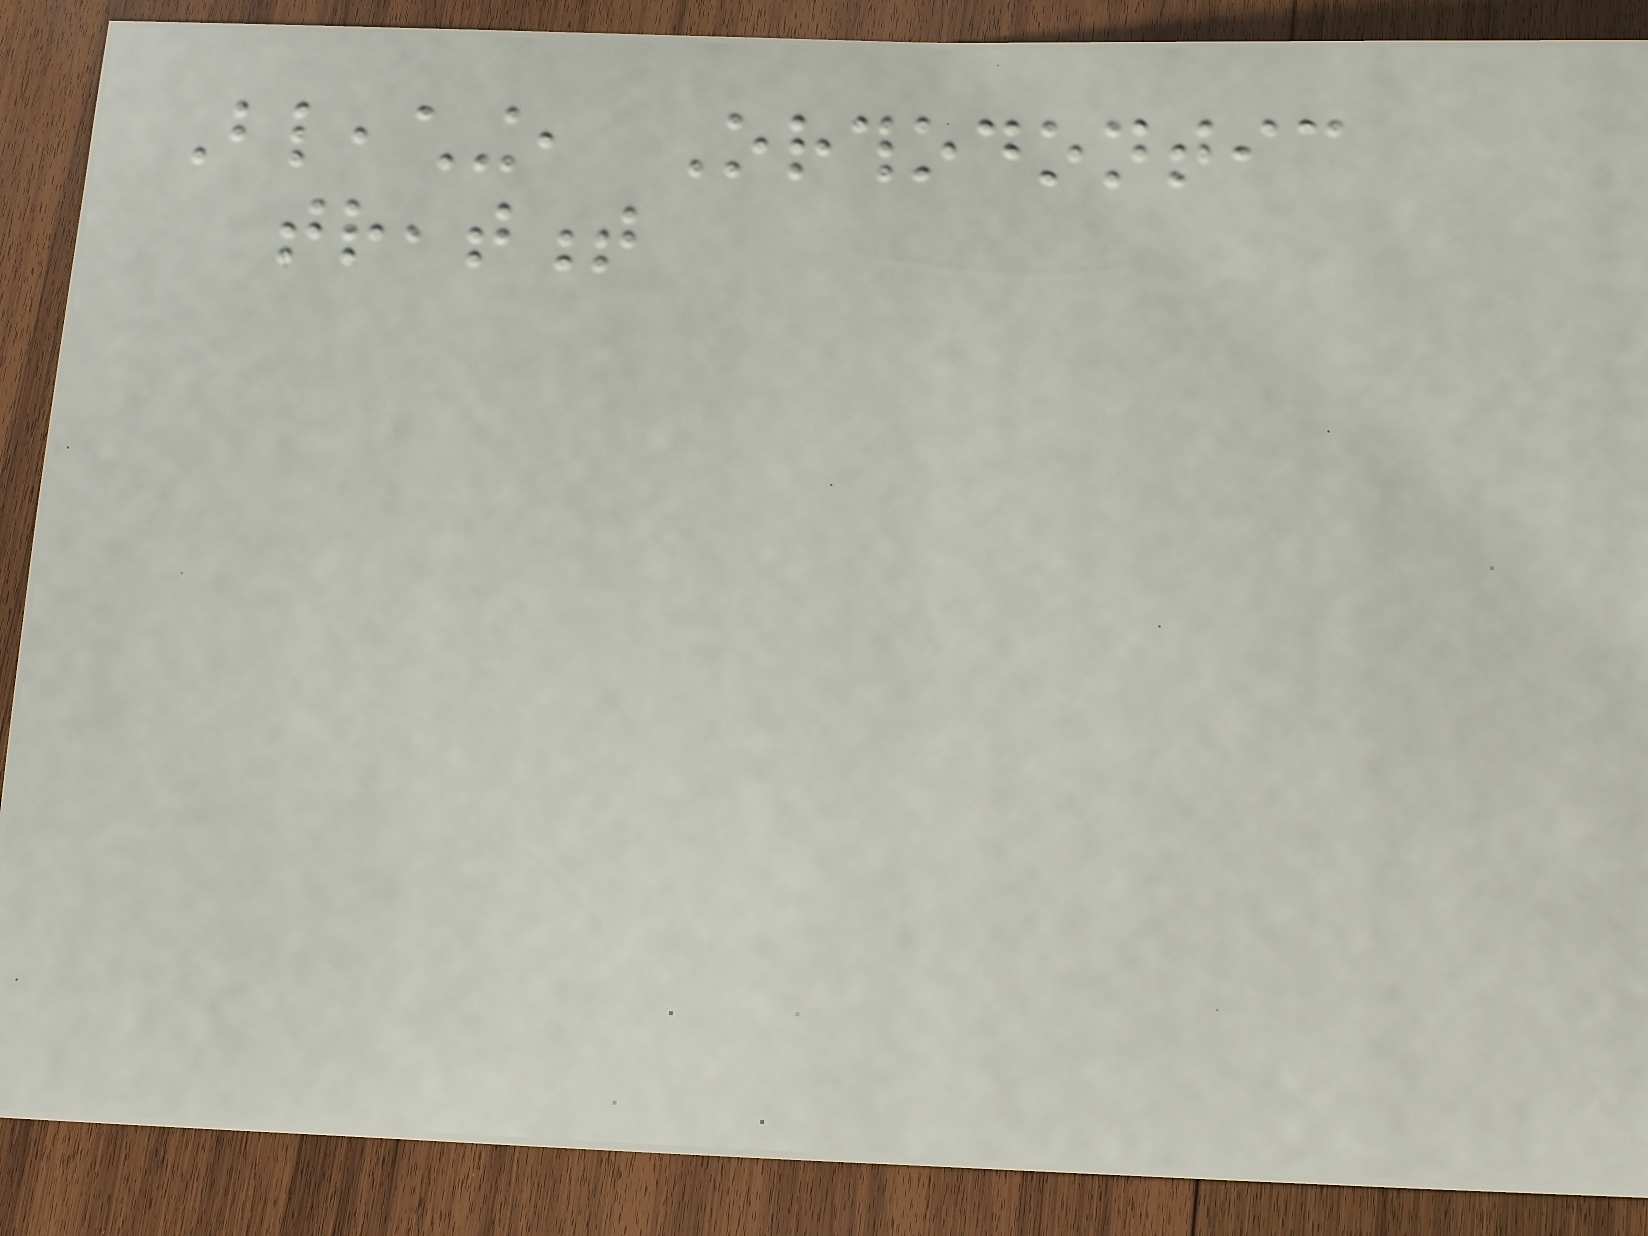Bleaching, Orthodontic
treatment
